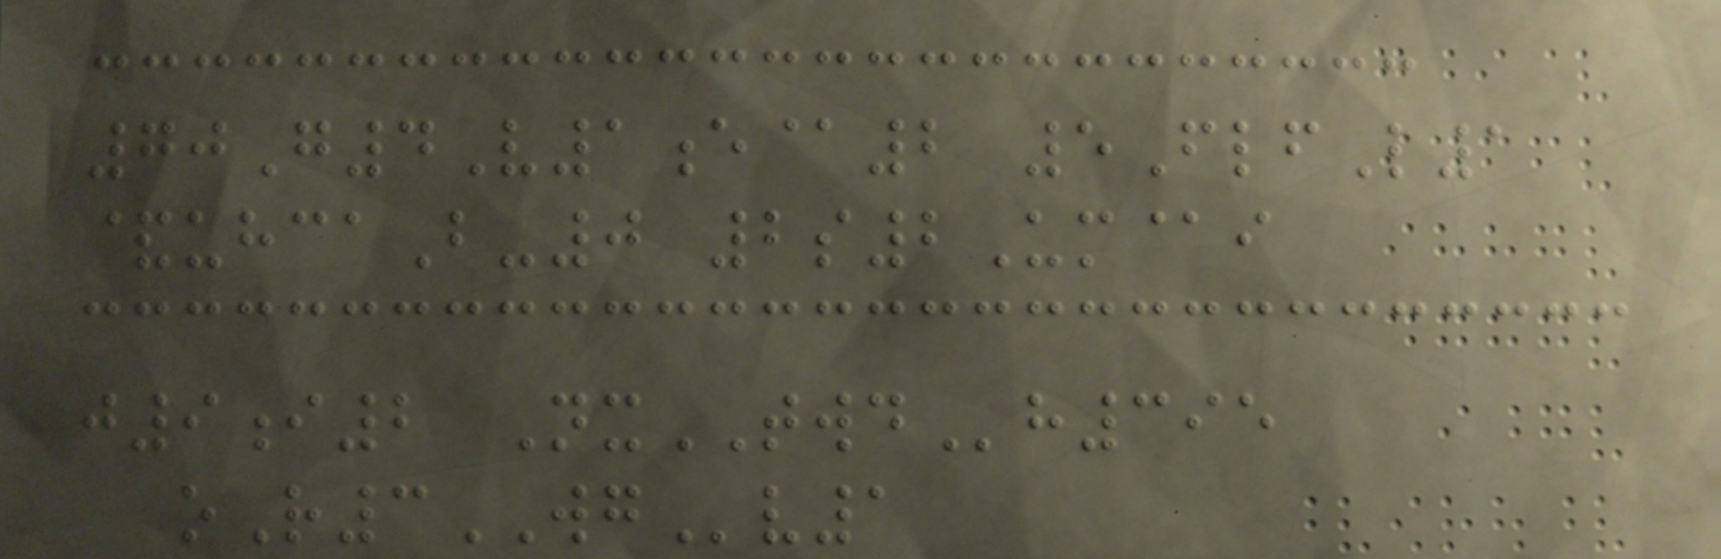70G4V1e@2 5FlfL1
&uhcaB-0 2s2Um@i
j9i2 NxTWDh395
oR3WGv1
